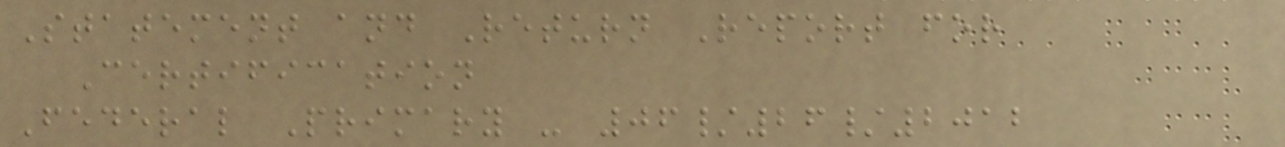Statement and Return Report for
Certification
Federal Primary - 06/26/2012
